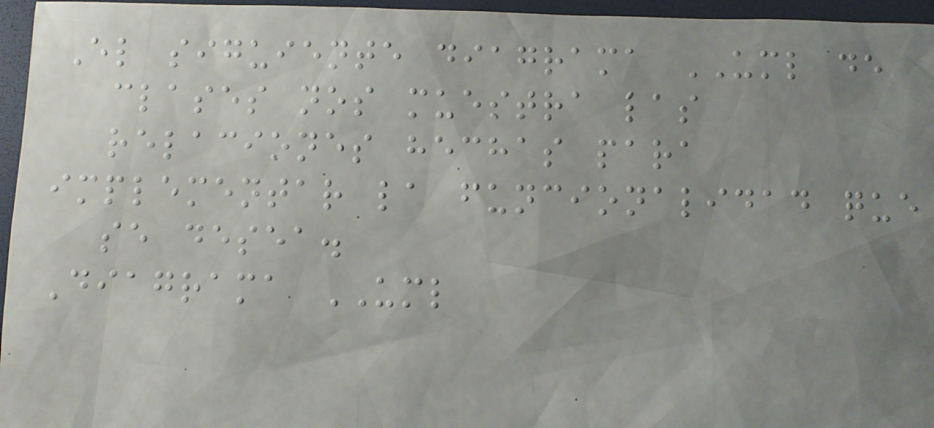El siguiente diagrama UML de
clases nos muestra las
relaciones hechas para
implementar la funcionalidad que
se desea.
Diagrama UML
